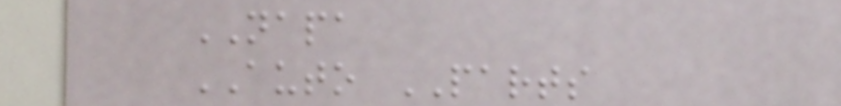NAPA
AUTO PARTS
